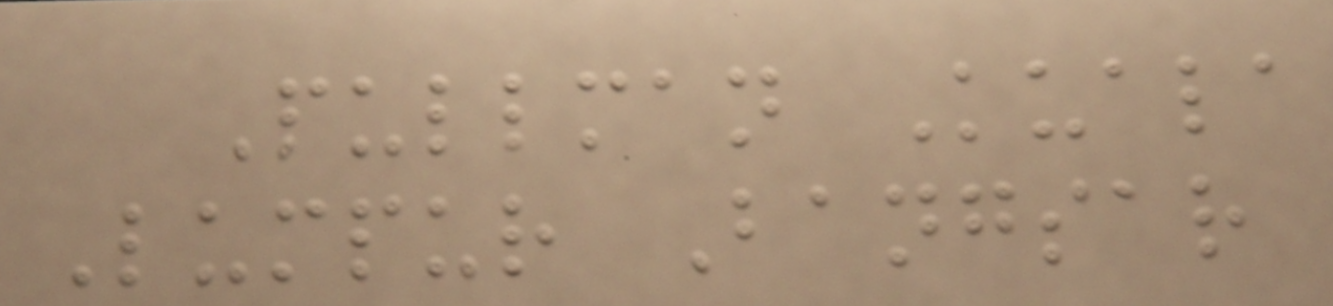Pullman Kuala
Lumpur Bangsar
